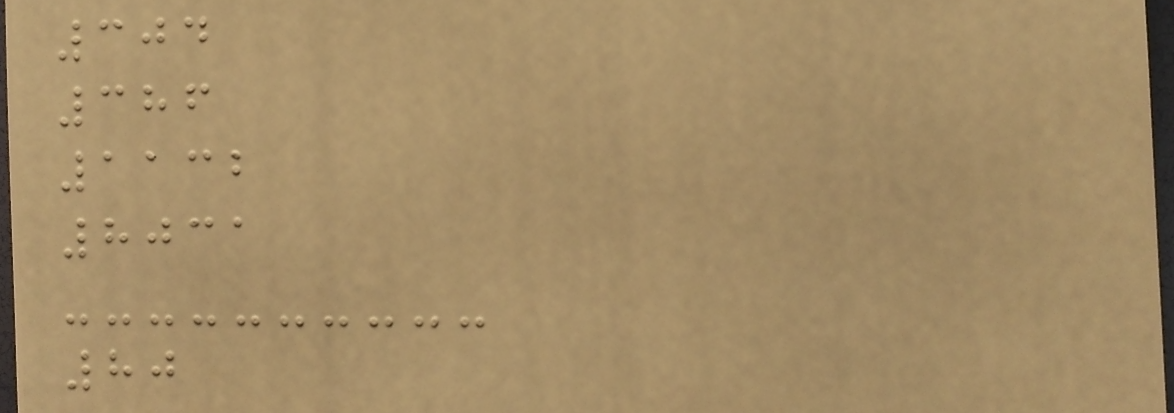304
386
1132
8031
80
